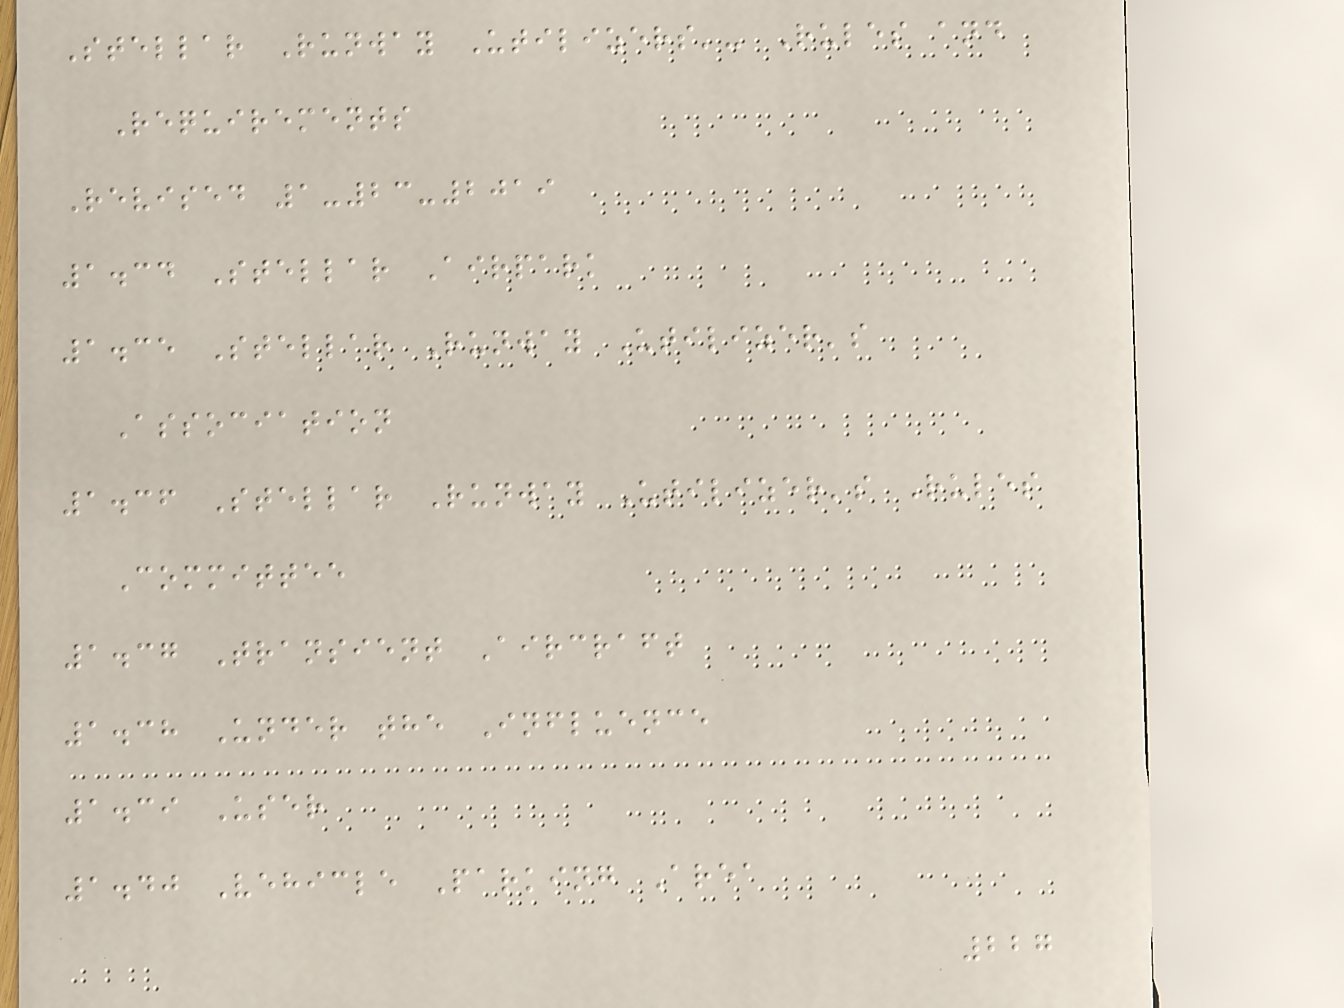Stellar Runway Utilizers'- Rules and
Requirements
Revised 1-23-2019
1.34 Stellar Airpark
1.35 Stellar Runway Utilizer's
Association
1.36 Stellar Runway Utilizer's Rules
Committee
1.37 Transient Aircraft
1.38 Under the Influence
1.39 User
1.40 Vehicle Parking Area
227
